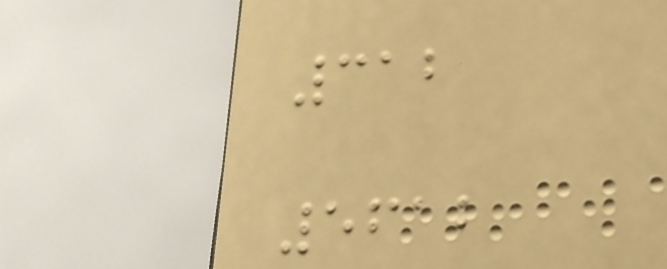312
5612
